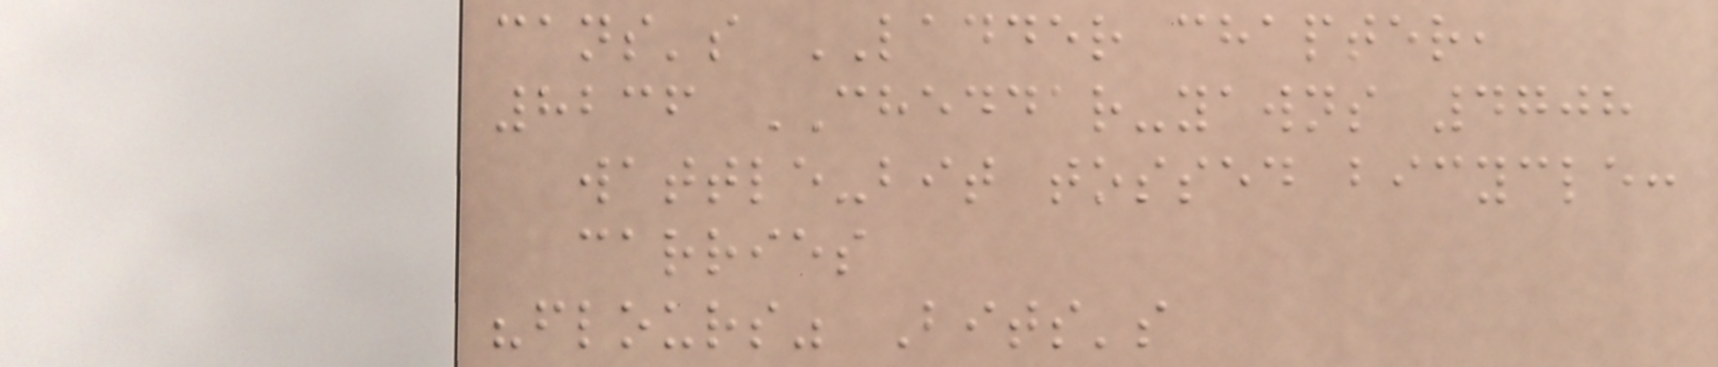cans's LADDER chapter,
8236 CHEDDAR-yawns 4708
wattle-bit tossed bicycle:
carries
"flours" Bits's
